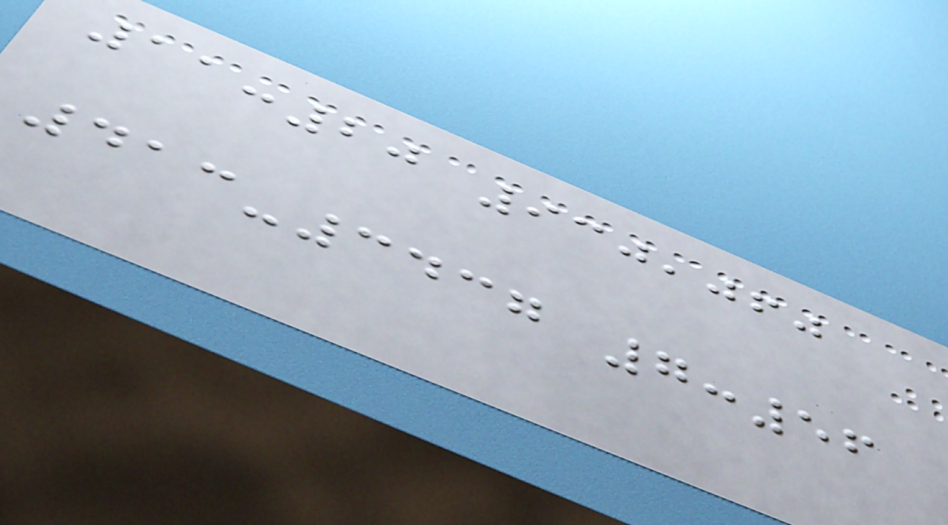11:20 930,060
413-3437 7:56
